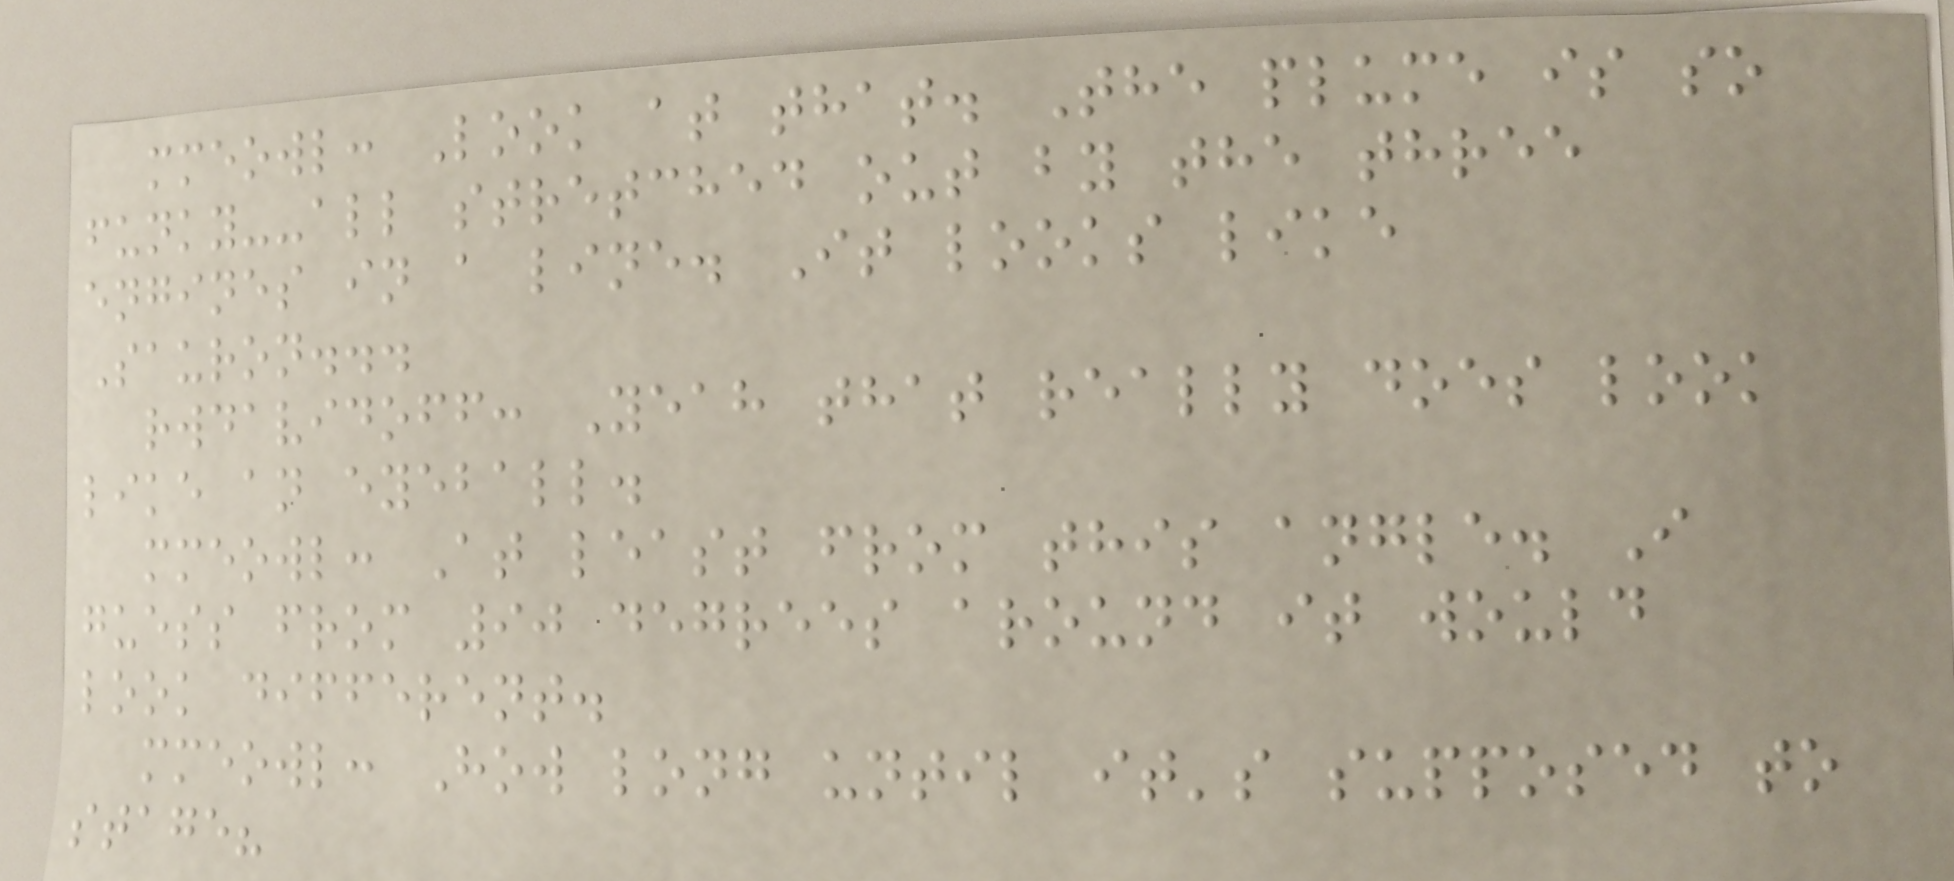mmeowl: Look at that. The plume is so
funky--all stretched out by the three
engines in a line. It looks like
Sauron...
rwdavidoff: Yeah that really does look
like an eyeball.
mmeowl: At least from this angle. I
guess from 90 degrees around it would
look different.
mmeowl: How long until it's supposed to
stage?
